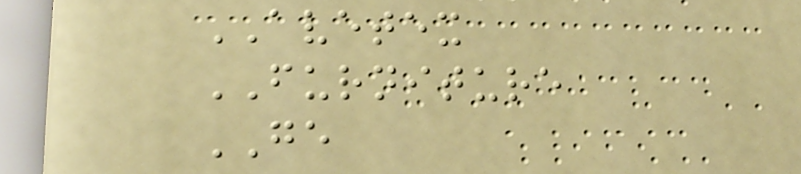AVETEX
FURNITURE
GE
